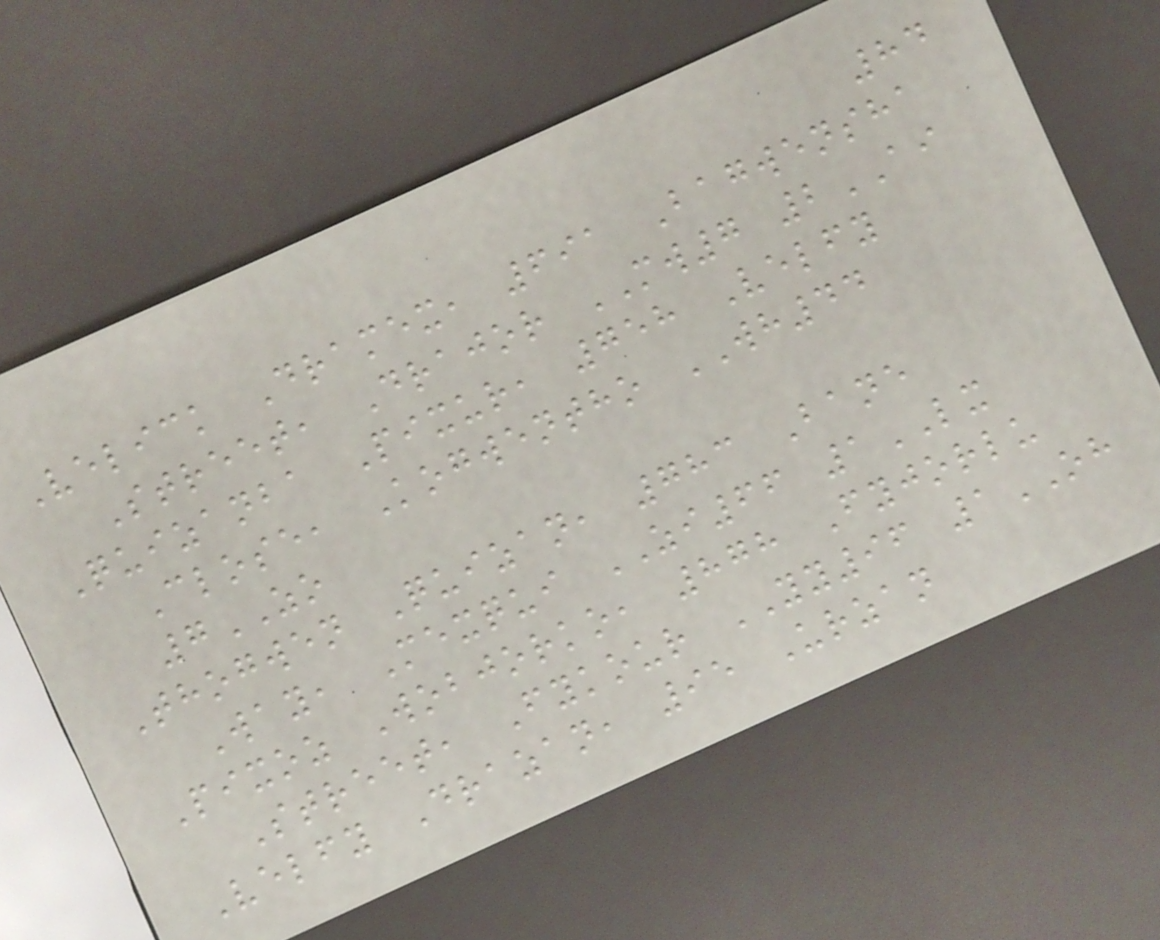84
Velick Dramex, 691 Bagwensha
Street, Drajor MW7 2AI
Quizanba Pixur, 758 Velfy
Close, Kogwentho WH44
7ZO
Thogwen Quizan, 783 Bane
Way, Mexqui ZI66 1LX
Pixoz Wobjorko, 878 Fyjorlu
Street, Fykour YY96 1OH
Velfy Drazan, 95 Urzan
